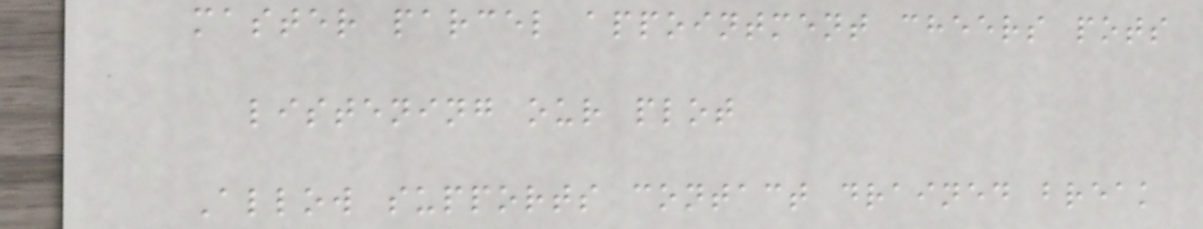master parcel appointment cheers pots
listening our plot
Allow supports contact drained break
